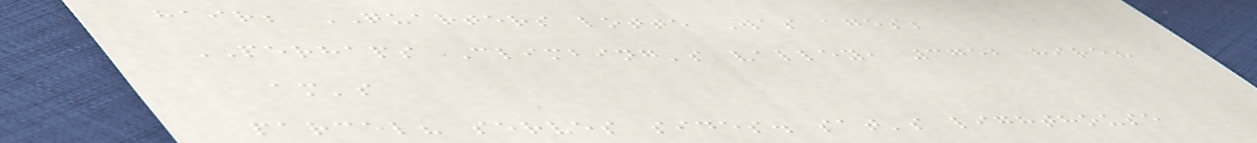hair; QUARTERS lotte Was ages;
PERHAPS Climbing's valley, 3752 hire?
am's
parcel? serves sides. sat's lighthouse
